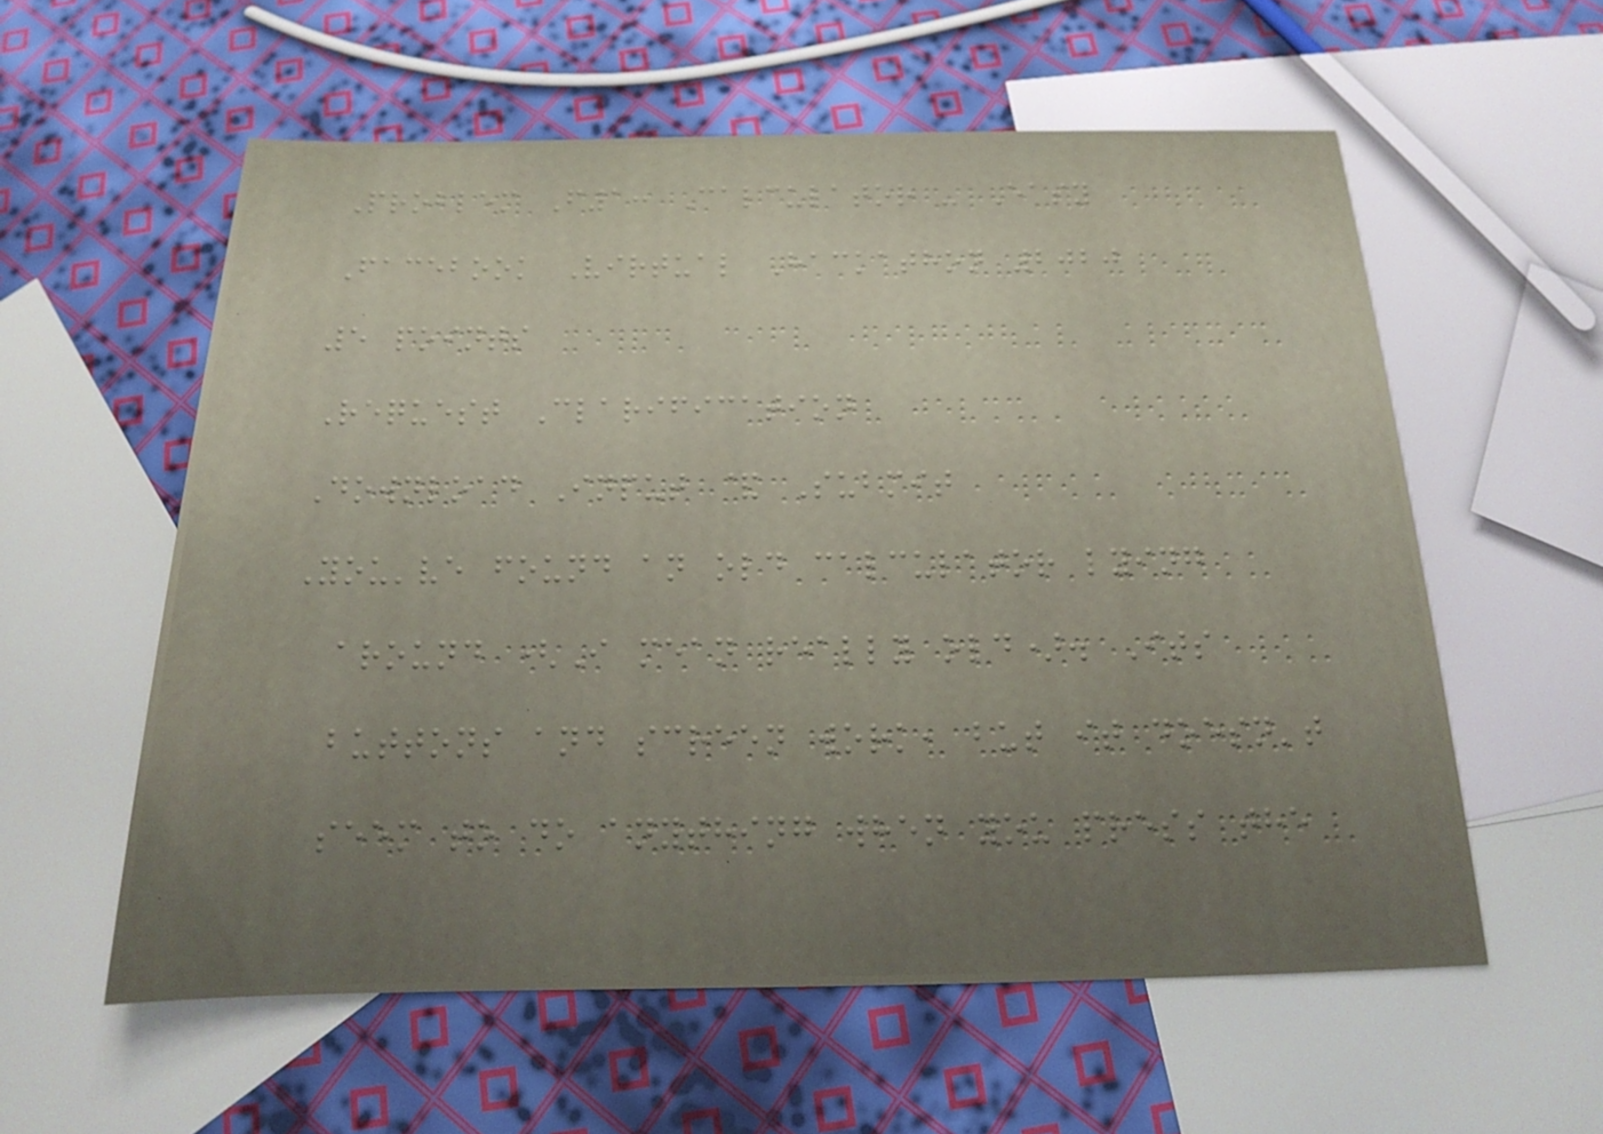Problem F1: Calculator - Easy
Facebook Virtual Hackathon 2020
5 points
Request Clarification
Download Input & Submit
You've found an old calculator lying
around (I mean really old). Its
buttons and screen work, but it doesn't
seem to do anything when you press the
